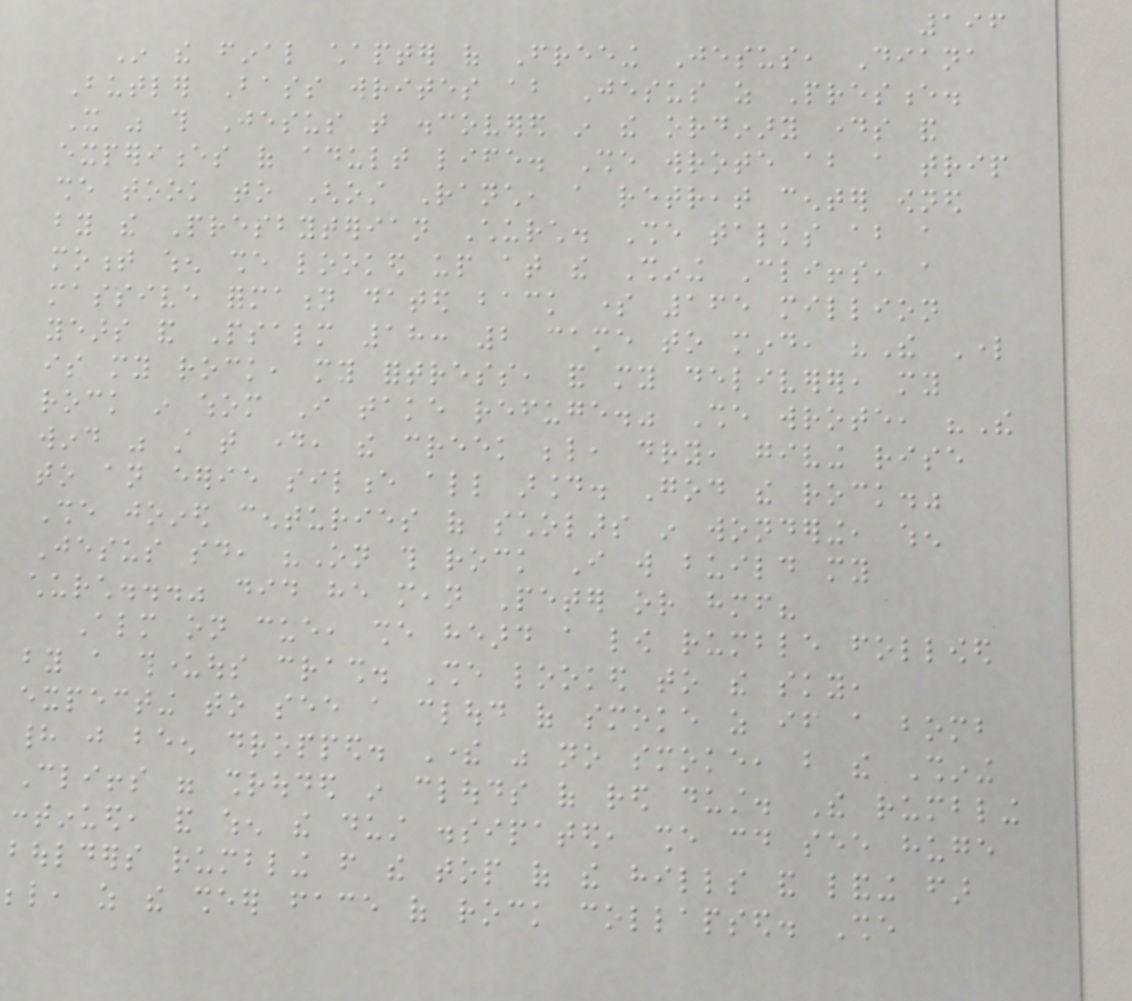196
In the final chapter of Freeing Jesus, Diana
Butler Bass writes about Jesus as Presence.
It was this Jesus that discovered in the ordinary days and
experiences of adult life. She wrote about a trip
she took to Ghost Ranch, a retreat center owned
by the Presbyterian Church. She talks about a
moment when she looked up at the Shining Cliffs, a
massive formation dated back some 165 million
years and Psalm 18: 2 came to mind, "The Lord
is my rock, my fortress, and my deliverer, my
rock in whom I take refuge." She wrote, "The
wind was still that day, the creek below, dry, giving rise
to an eerie silence all around. God the rock."
She joined centuries of scholars in wondering, when
Jesus said, "On this rock I will build my
church..." did he mean Peter or himself?
Almost on cue, she heard a low rumble followed
by a thunderous crash. She looked to the sky,
expecting to see a cloud of smoke as if a bomb
had just been dropped. There was no smoke, but the Shining
Cliffs were shrouded in clouds of red dust. The rumbling
continued, and when the dust dissipated, she could see huge
boulders rumbling from the top of the hills and landing far
below, as the sheer face of rock collapsed. She
